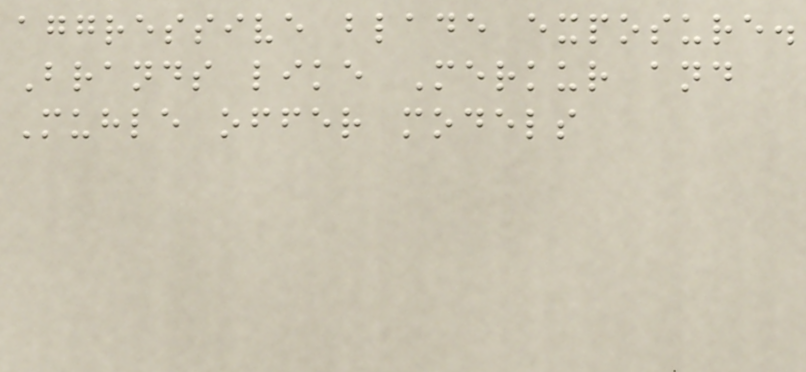aggressive blade exposure.
Brands like Merkur and
Muhle offer models
